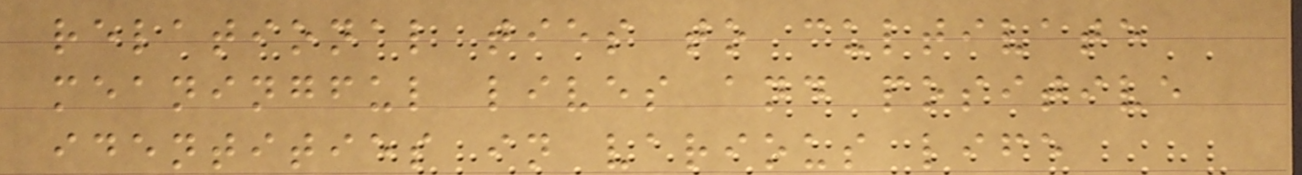relational ties to cultivate
meaningful lives and positive
identities in various life
